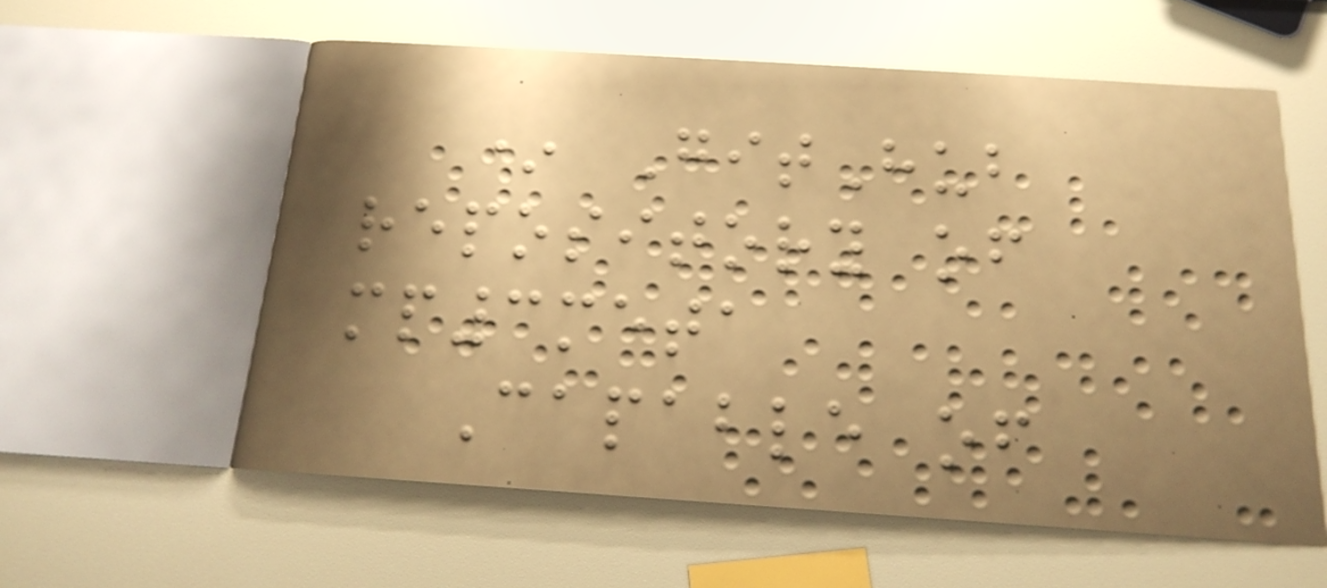* GitHub
repository of
mp3meta
Capable of
